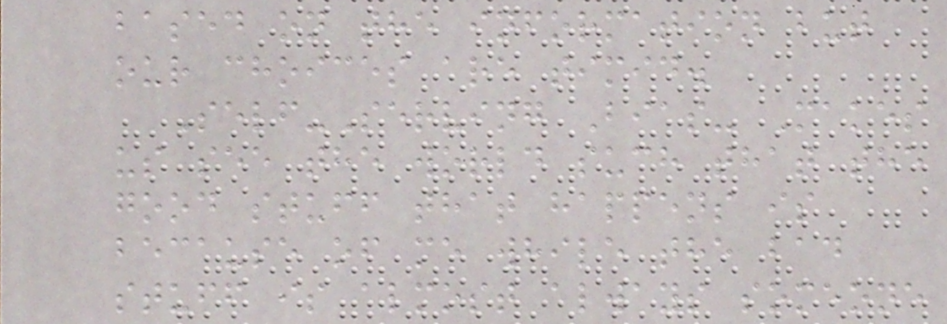based on the information but
our choices are timid.
Self-Serving Bias- Makes
us see the world such that the
good stuff that happens is
because of me while the bad
stuff is almost always someone
